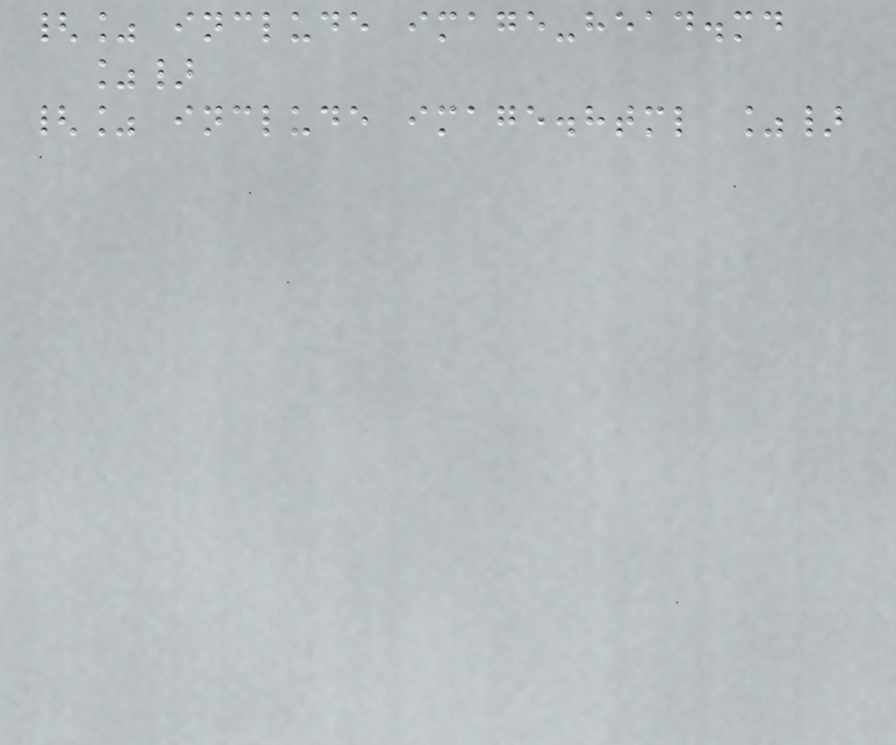{% include image-head.md
%}
{% include image.html %}
